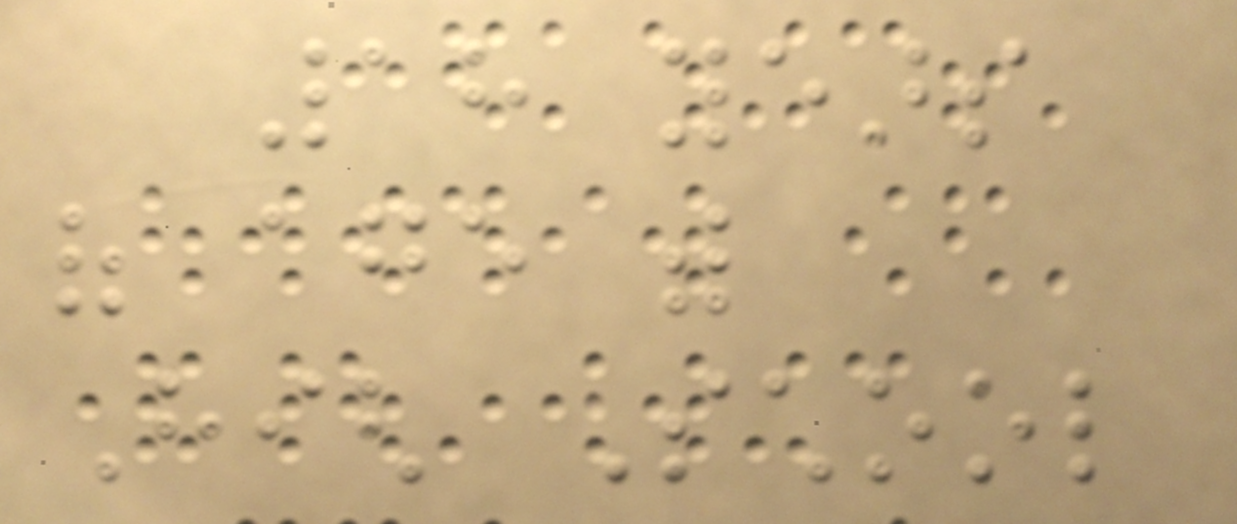18 years
of age with
High School
